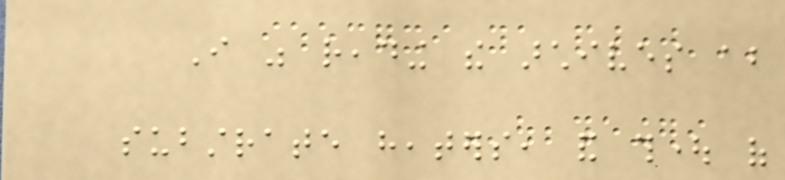I was reading the archives about
substrate heaters, and thought of
